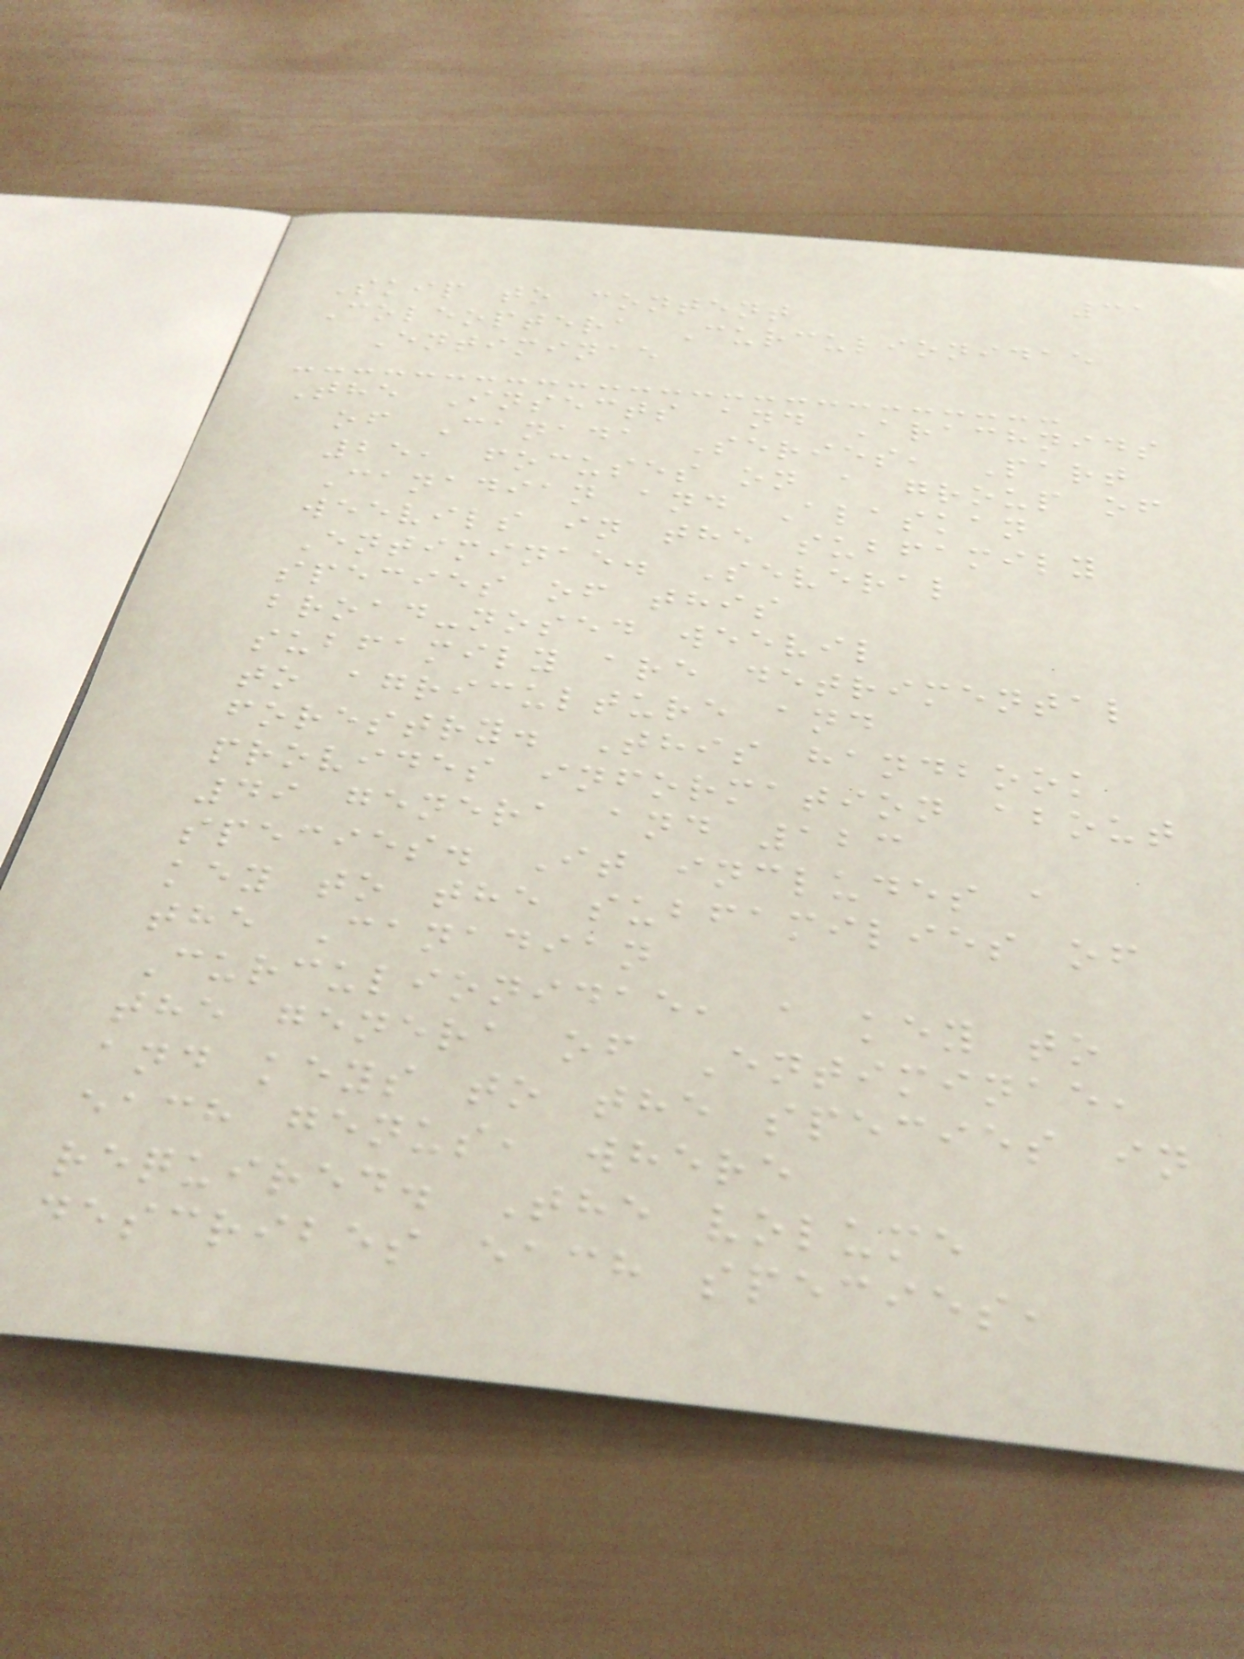31
Skip to content
Coleoptera Curculionidae
Entiminae
The Insects and Arachnids
of Canada Series, Part
25, focuses on a group of
Canadian and Alaskan
weevils in the subfamily
Entiminae. Several
species of this
broad-nosed weevil
subfamily are detrimental
to agriculture and
forestry. This handbook
provides information about
49 genera and 123
species. It includes a
key to the subfamilies of
the Canadian
Curculionidae, a key to
the genera of Entiminae,
and keys to the species in
each genus, where
required. The volume
describes each species,
